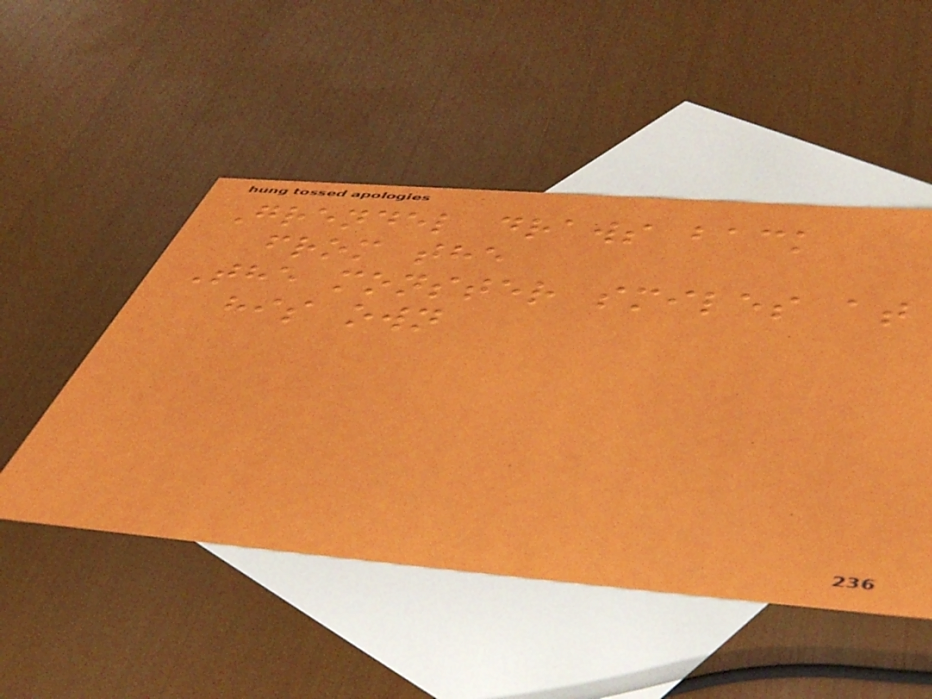Grendel draws back
from the
The monster smiles at
his own
